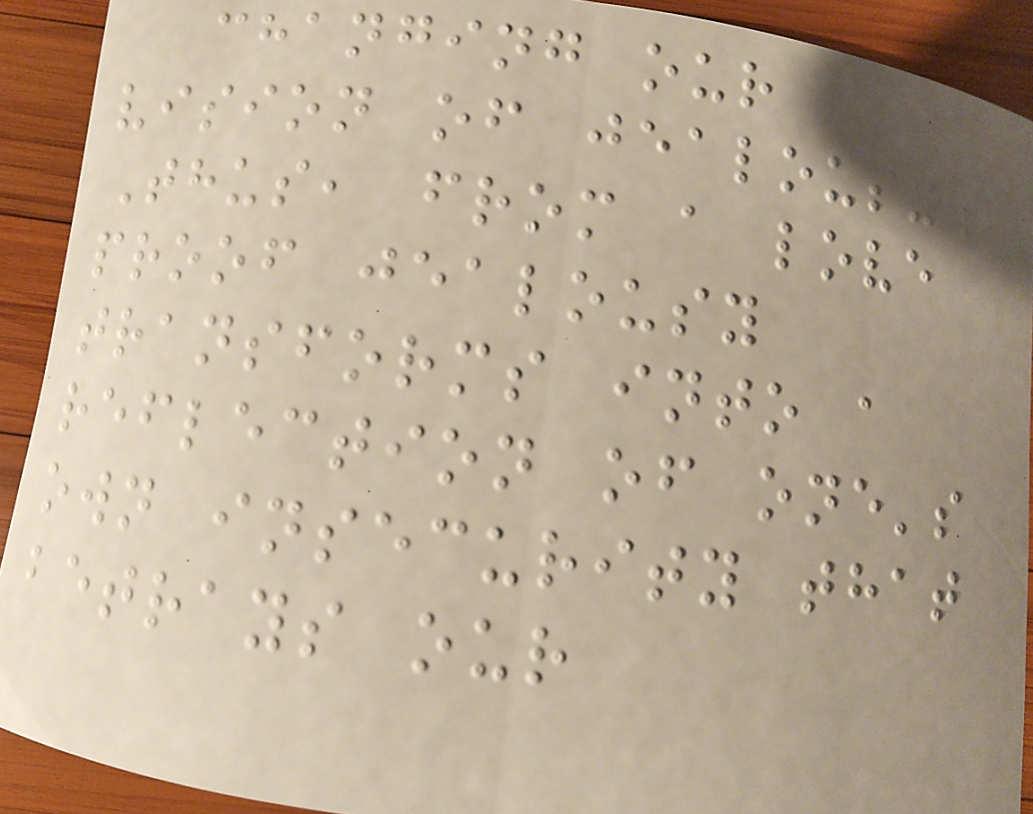changing our
vision of jealousy.
Thus, from a love
proof jealousy
transforms into a
reflection of one's
own insecurity that
betrays our
